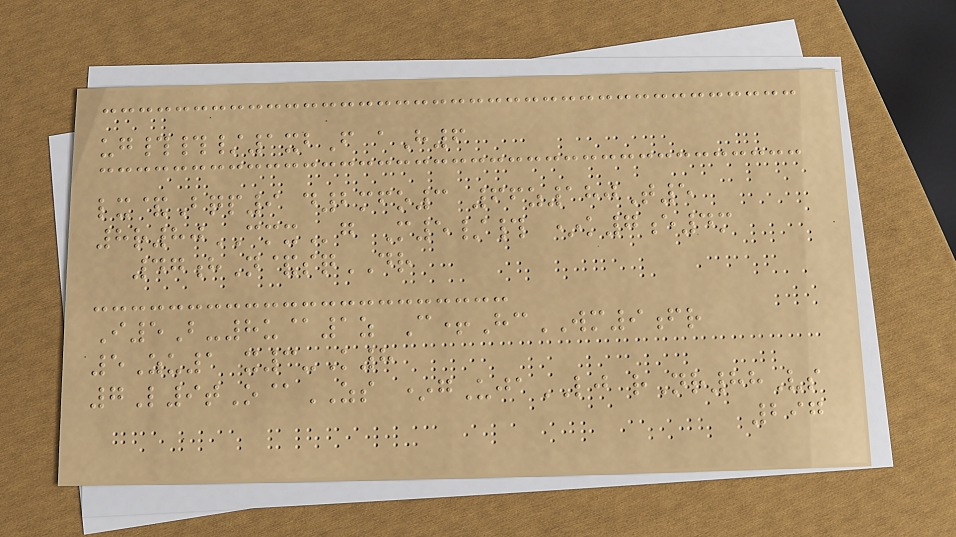ug##/1xbF aH6
lx&Bqp9 d2mfo3 66z180T5
8r80CMXg M5/# *k7e4m
47hN&sqDR
I5B-8u@1z C+HcWM9fr
5Zu1 x3-K8
7L9tO@ZS *gUjaLJ rNr88Vs
297
